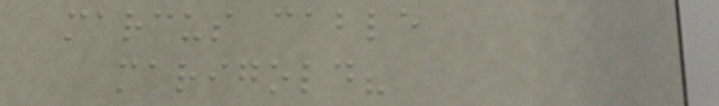marcus cable
marigold?
